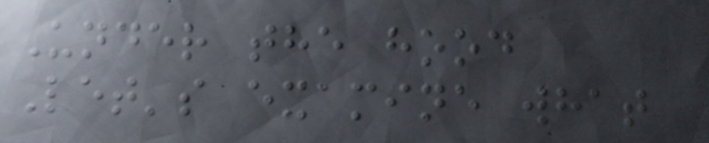Under the hood
Let's examine what
